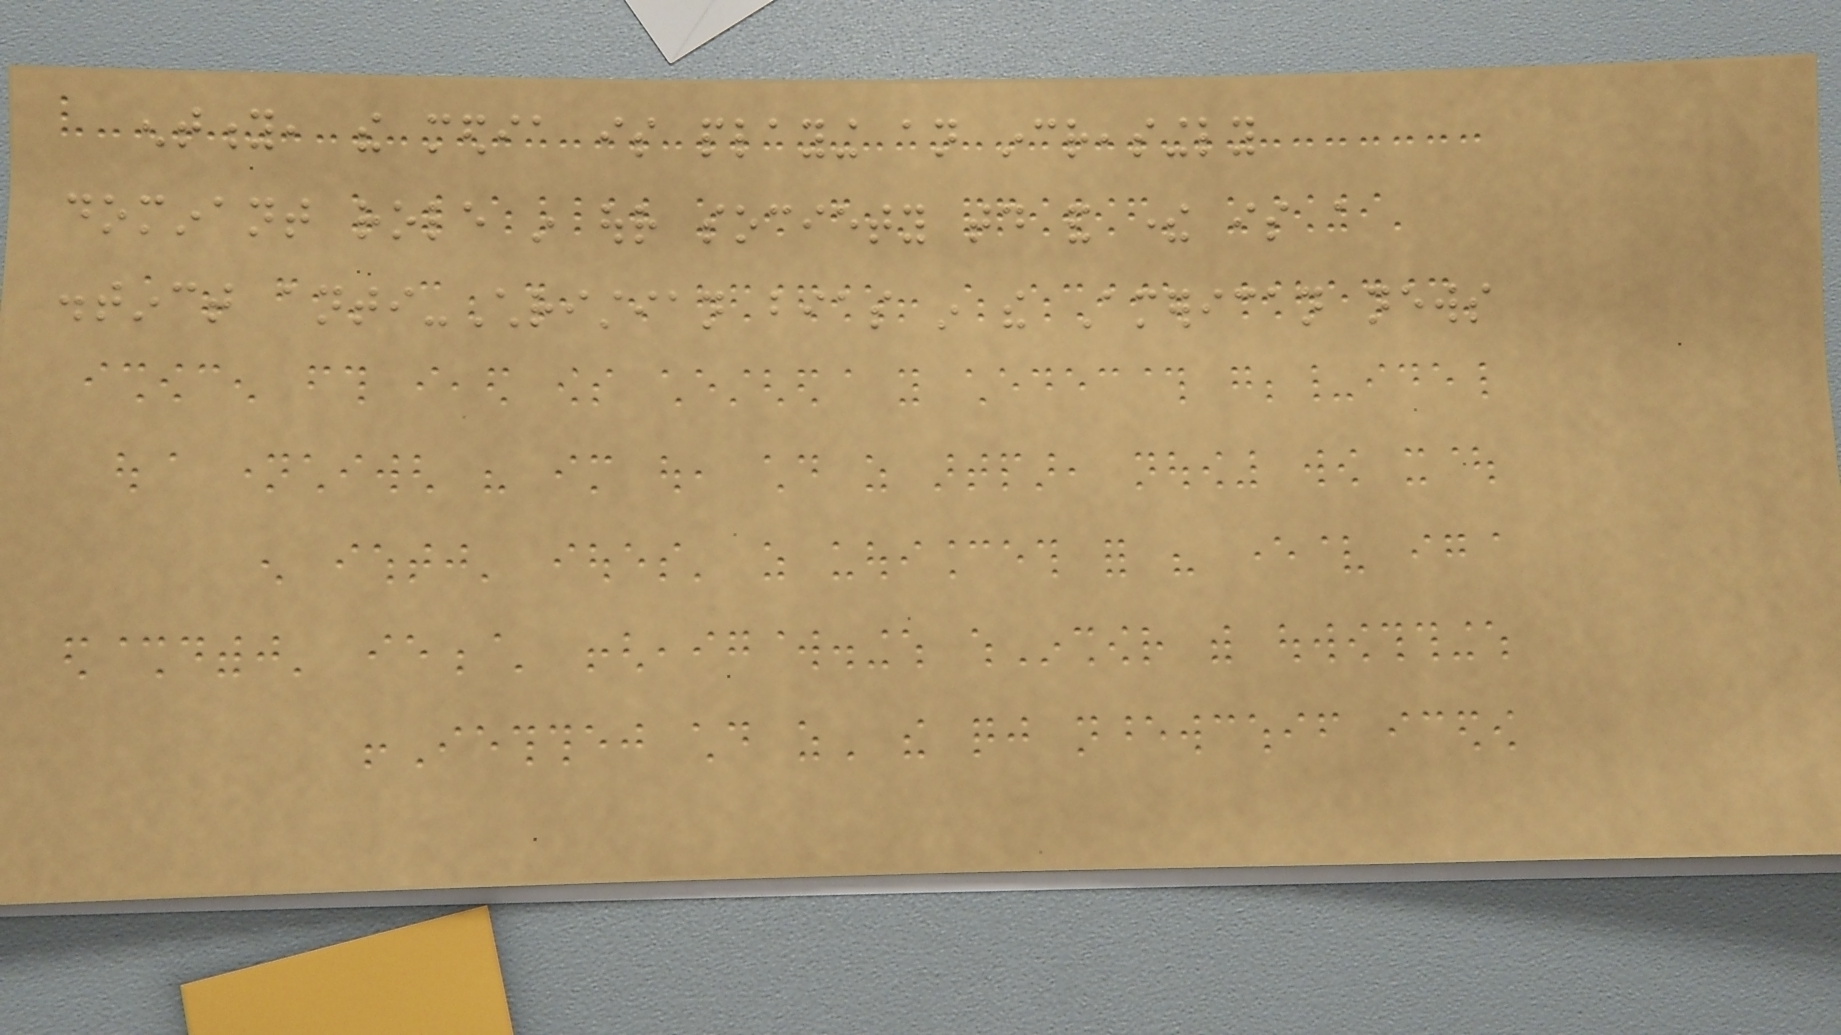entity, the media is playing an increasingly
dominant role in our society today and there is a
distinct anti-Christian bias in the American news
